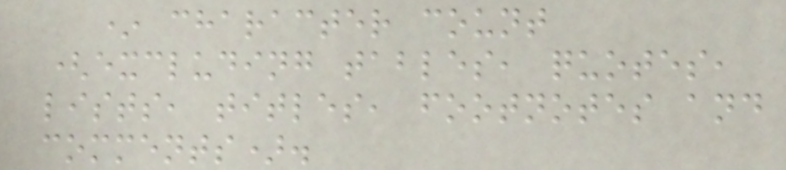* character count
(excluding tables, quotes,
lists, titles, footnotes and
comments).
